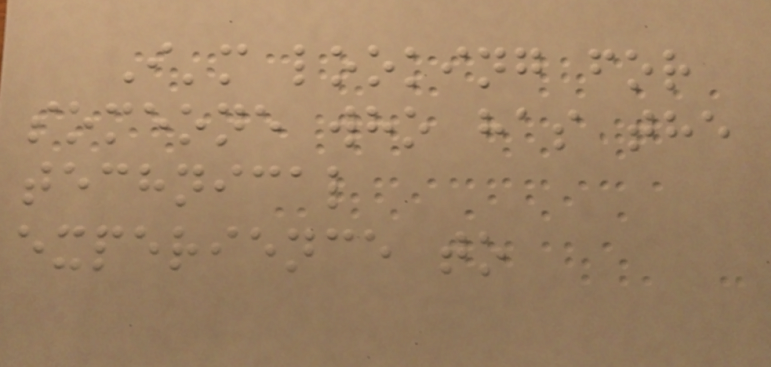I'm looking for
someone who has the
technical
experience to
